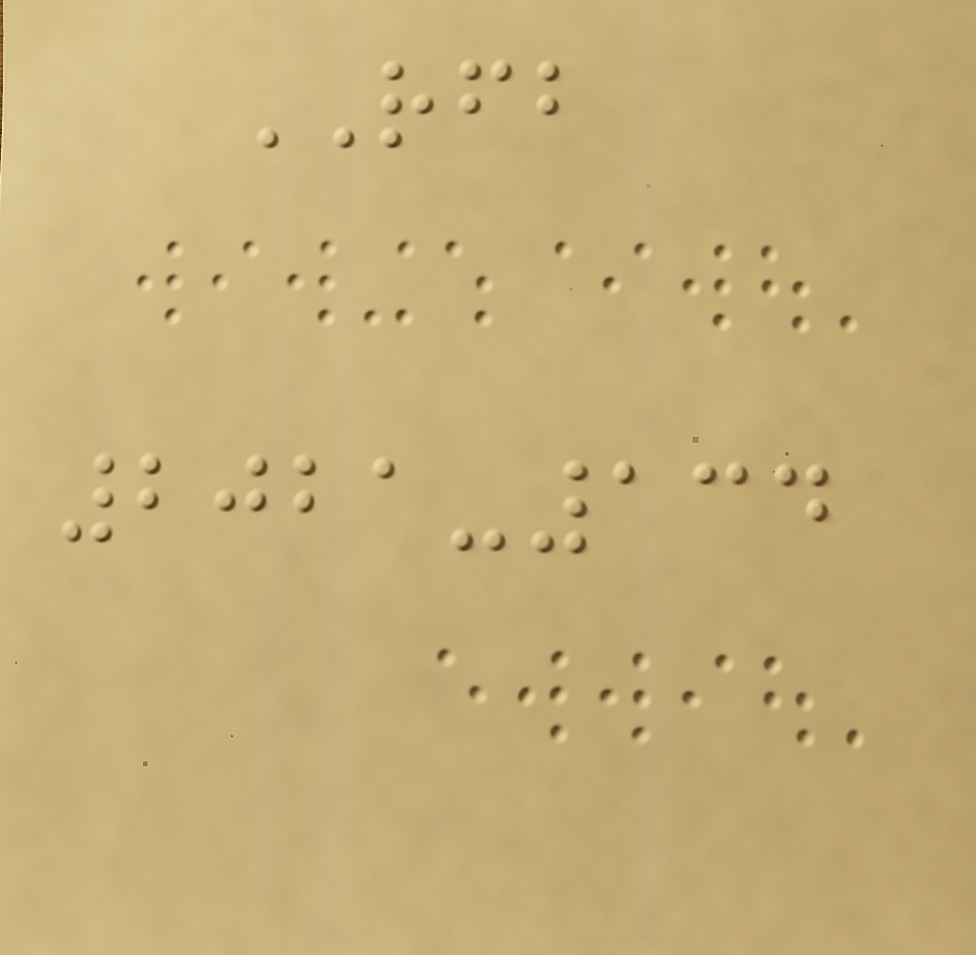RFB
2021-134
